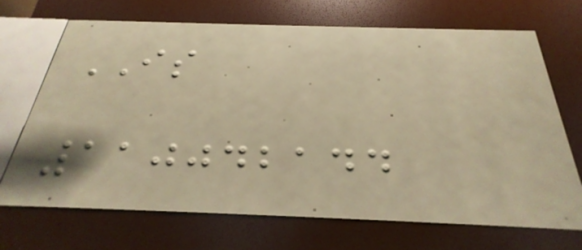IS
110042144
